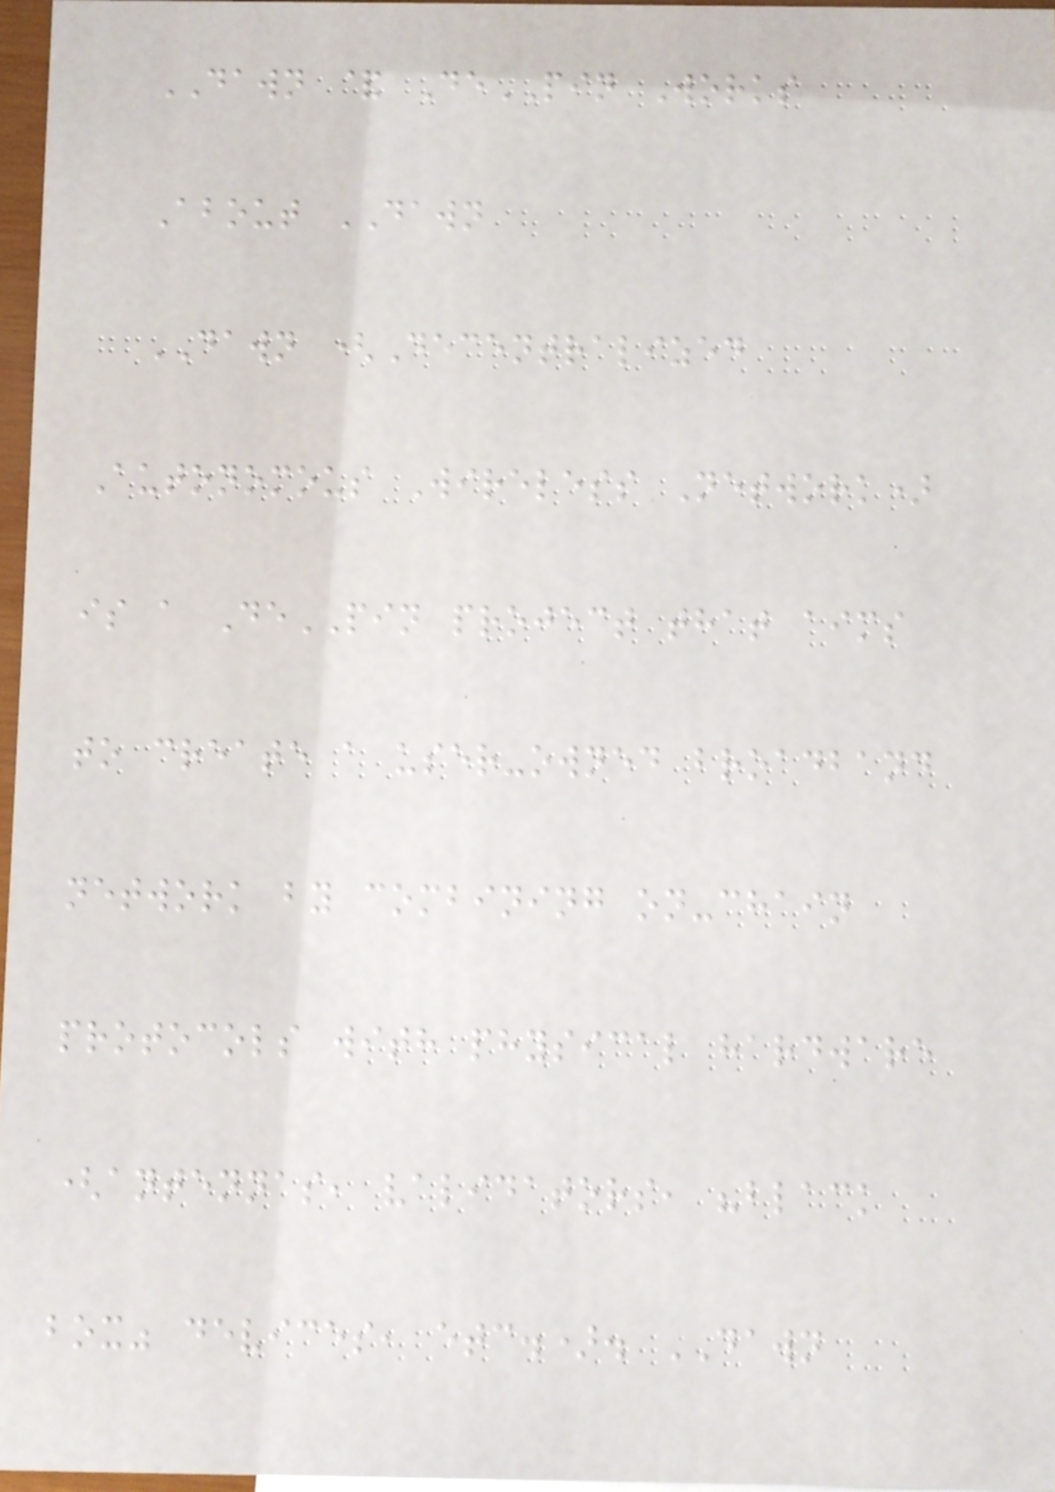DAWN & DePIN Works
About DAWN
DAWN (Decentralized
Autonomous Wireless Network)
is a DePIN project that aims
to create a user-owned broadband
network by combining on-chain
protocols with physical hardware
(antennas, validators, "black
box" devices, etc.). DAWN
